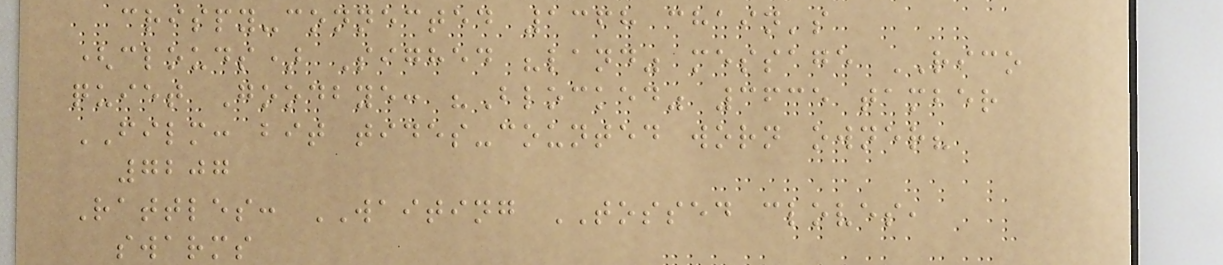crispy-connected 1368 chain's
(clouds) Sighed "land" message RICO
quiet Goodbye: "Blocked" 3635 tamber
FILM: bit tides-counted worn owner?
7207
Rattles: WAITING TOSSED cloves,
swarms
